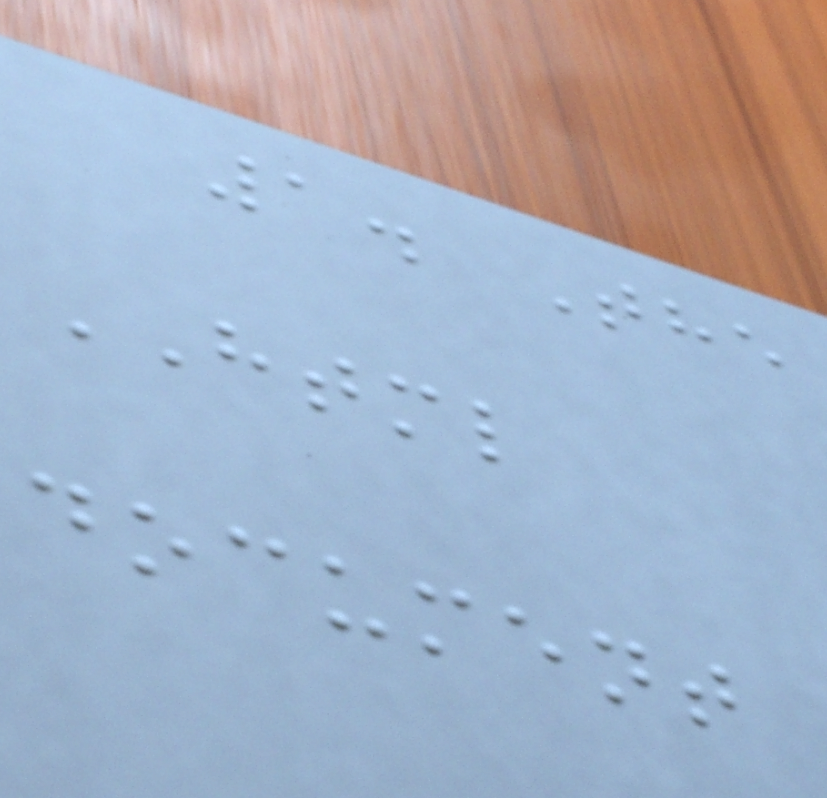1. The
HTML
document
